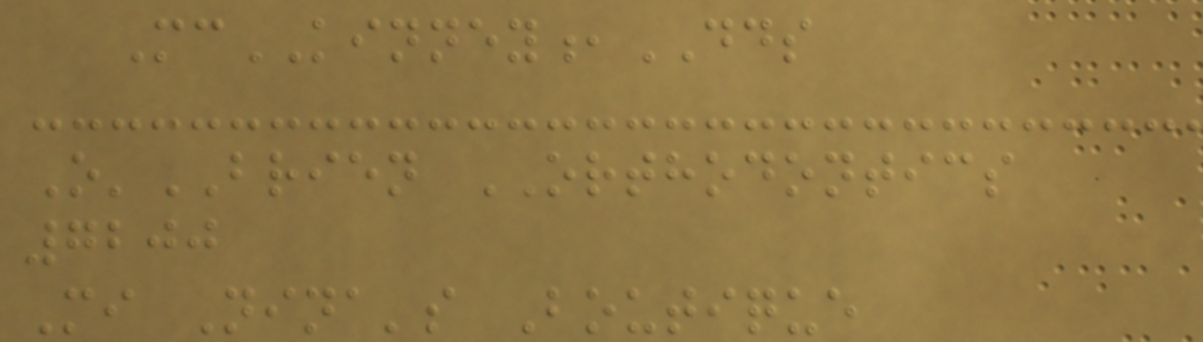McKINNEY,DDS
O'BRIEN ORTHODONTICS
7200
Mi Nina's Boutique
